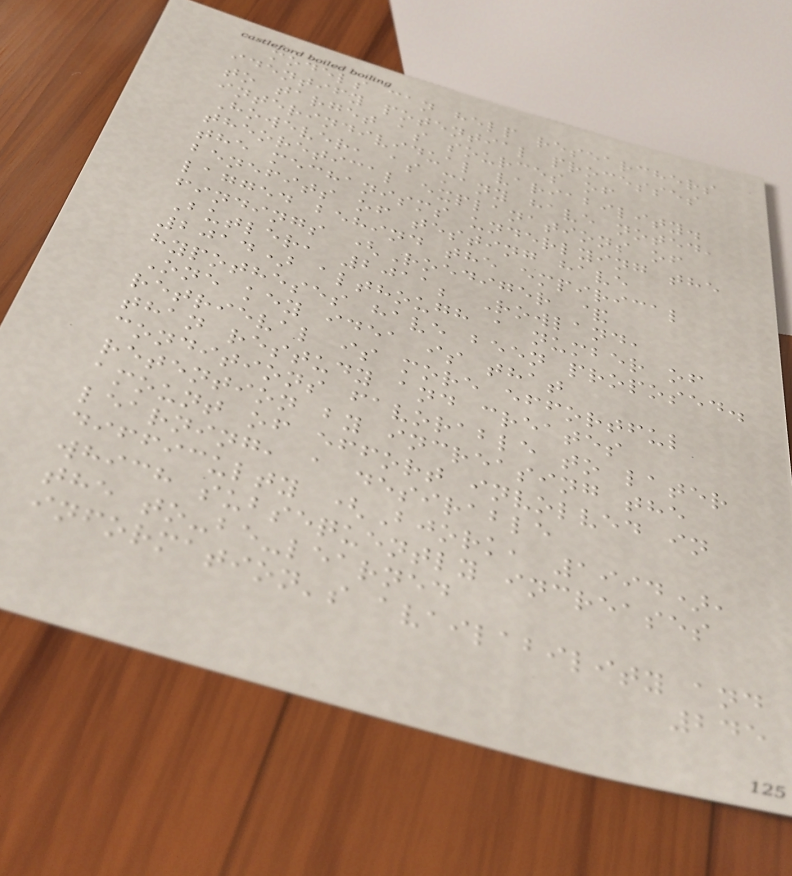models can help researchers
identify potential processes
to target as sources of
interindividual variability.
However, as many have noted,
theoretical explanations of
the mechanisms underlying the
benefits of testing have
lagged behind the empirical
findings (Roediger &
Butler, 2011; Rowland,
2014) although a number of
hypotheses have been proposed.
One key idea is that
retrieval is more effortful
than restudy and creates
conditions favorable to later
retention by increasing the
amount of effort involved in
learning, a desirable
difficulty (Bjork, 1994),
which subsequently increases
the to-be-learned
information's availability and
245
